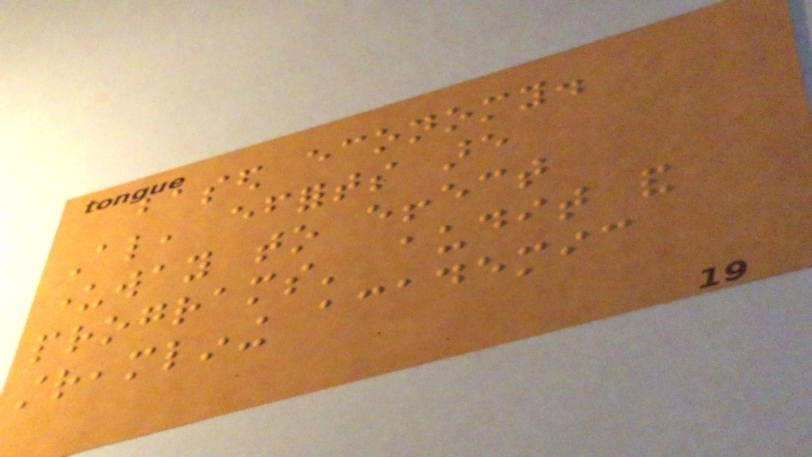based economy.
Also, efforts are
underway to effect
programs' audit and
streamlining academic
